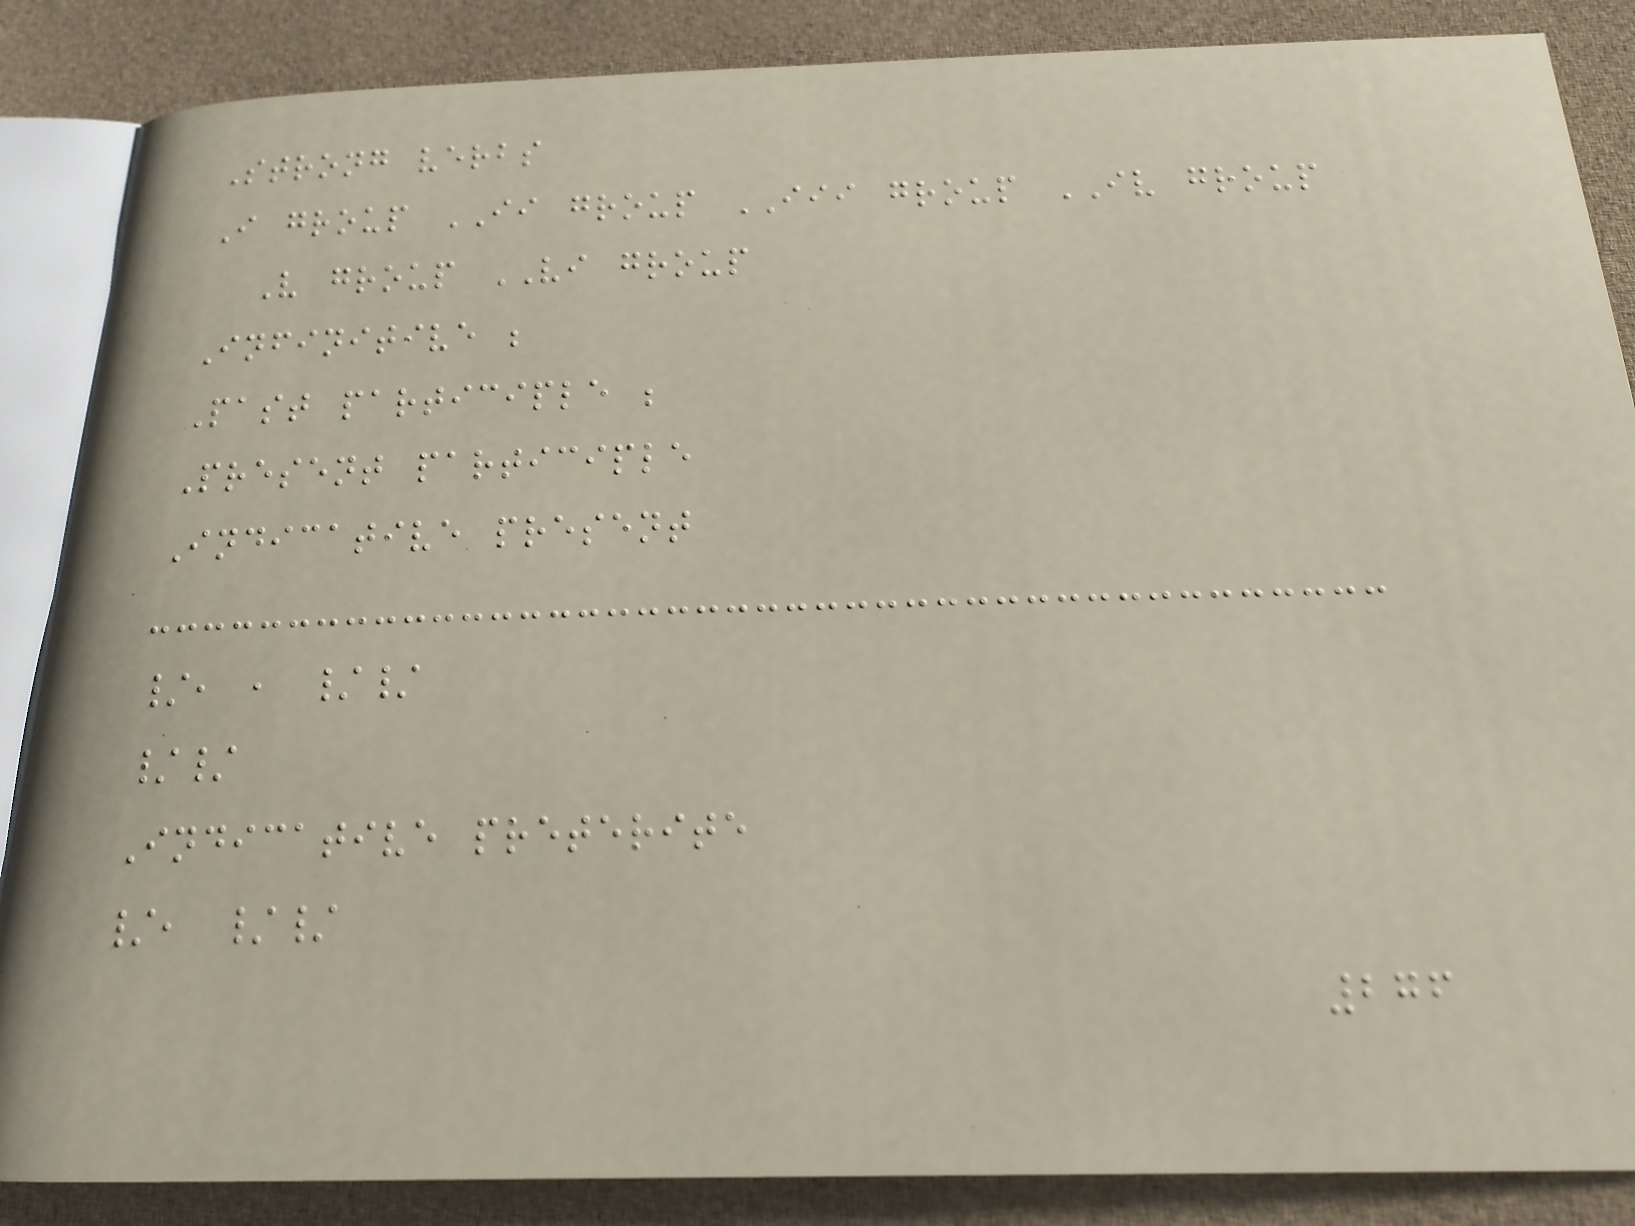Strong verbs
I group II group III group IV group
V group VI group
Infinitive ;
Past participle ;
Present participle
Indicative present
/, , //
//
Indicative preterite
/, //
276
